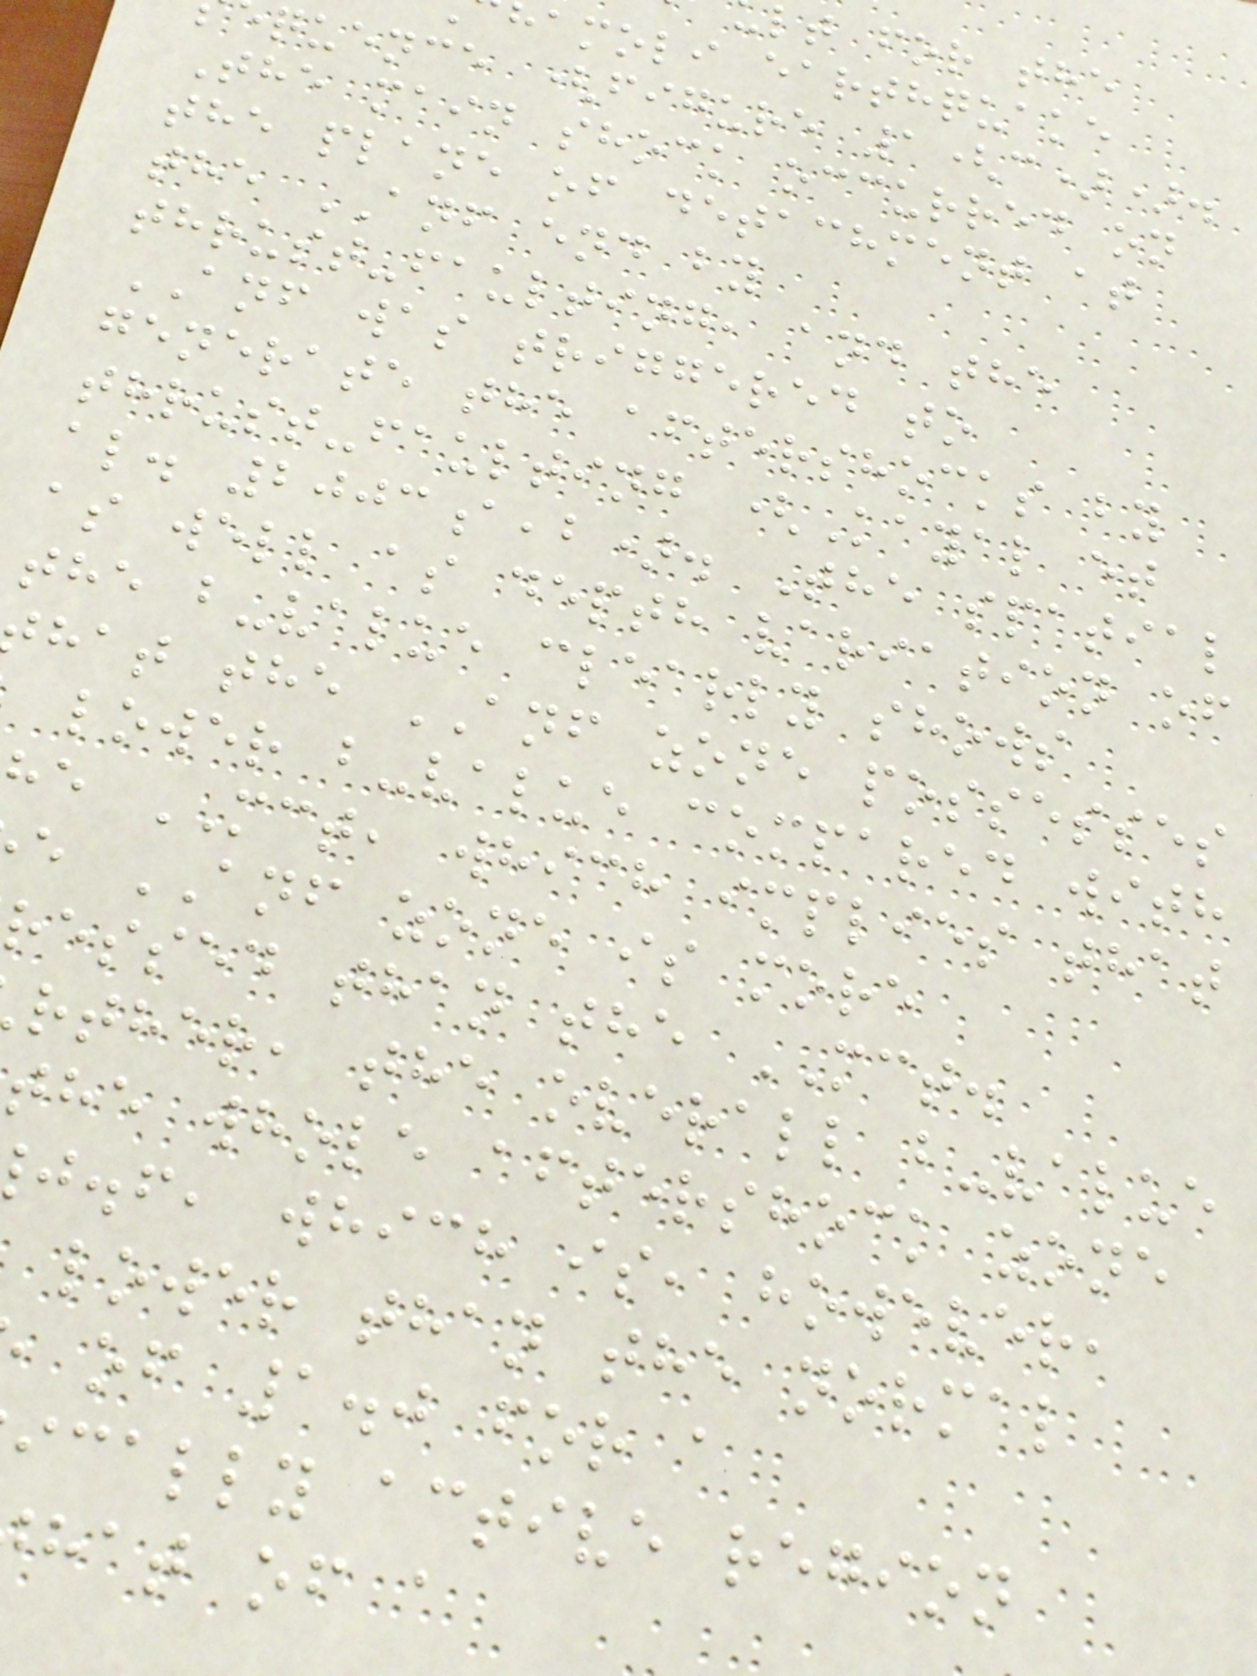lt for the
amoli earthquake
quence (figure 1(c)).
The main shock occurred on
the plane of detachment at
the ANF end by
thrust-faulting, and the
ANF was triggered to
generate the aftershocks by
thrust-faulting (Kayal et
al. 2003a,b). The spatial
as well as depth variation of
the b-value clearly shows
hat the ANF zone possesses
lower b-value compared with
e MCT, which implies that
e ANF zone is more
ressed than the MCT.
rther, the overall b-value
the whole aftershock zone
j.f, which is, however,
lower than the normal
of 1.0 for a
ically active region
hat of a
